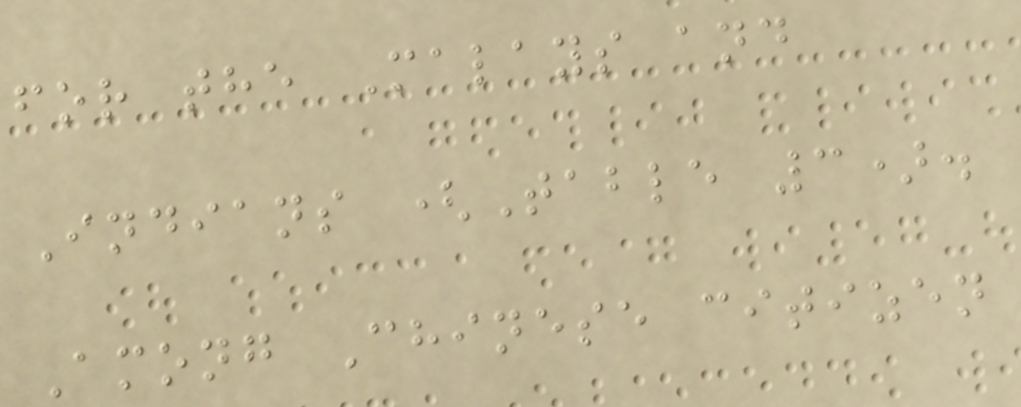for the Malays and
Indians (Table 3).
Among Chinese citizen
